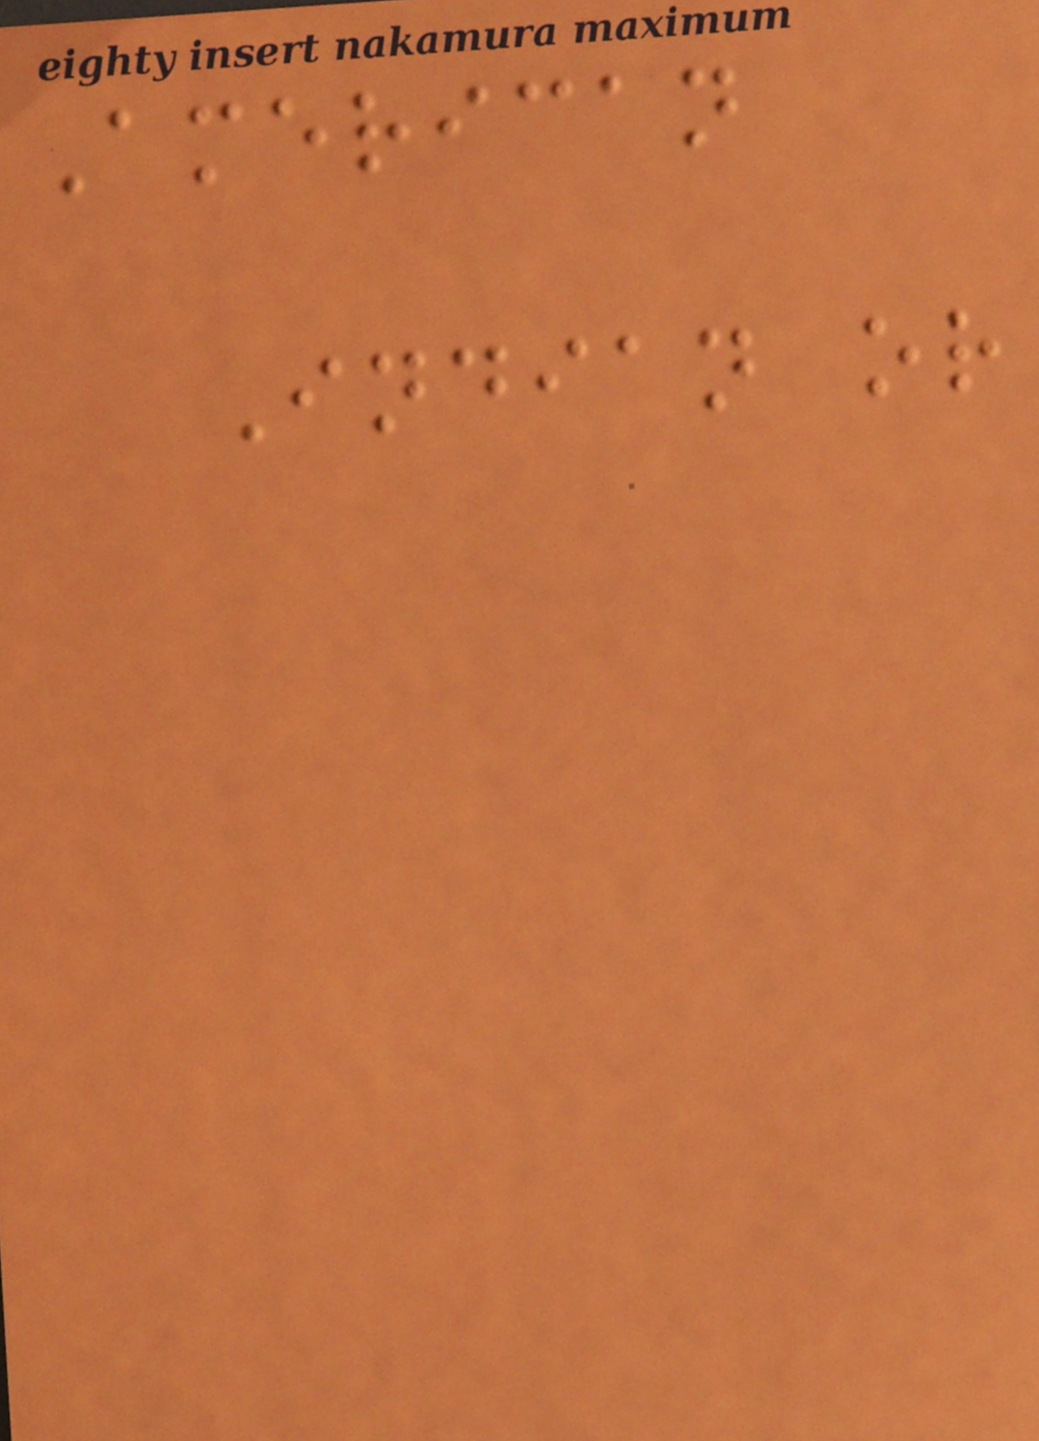American
Indian or
